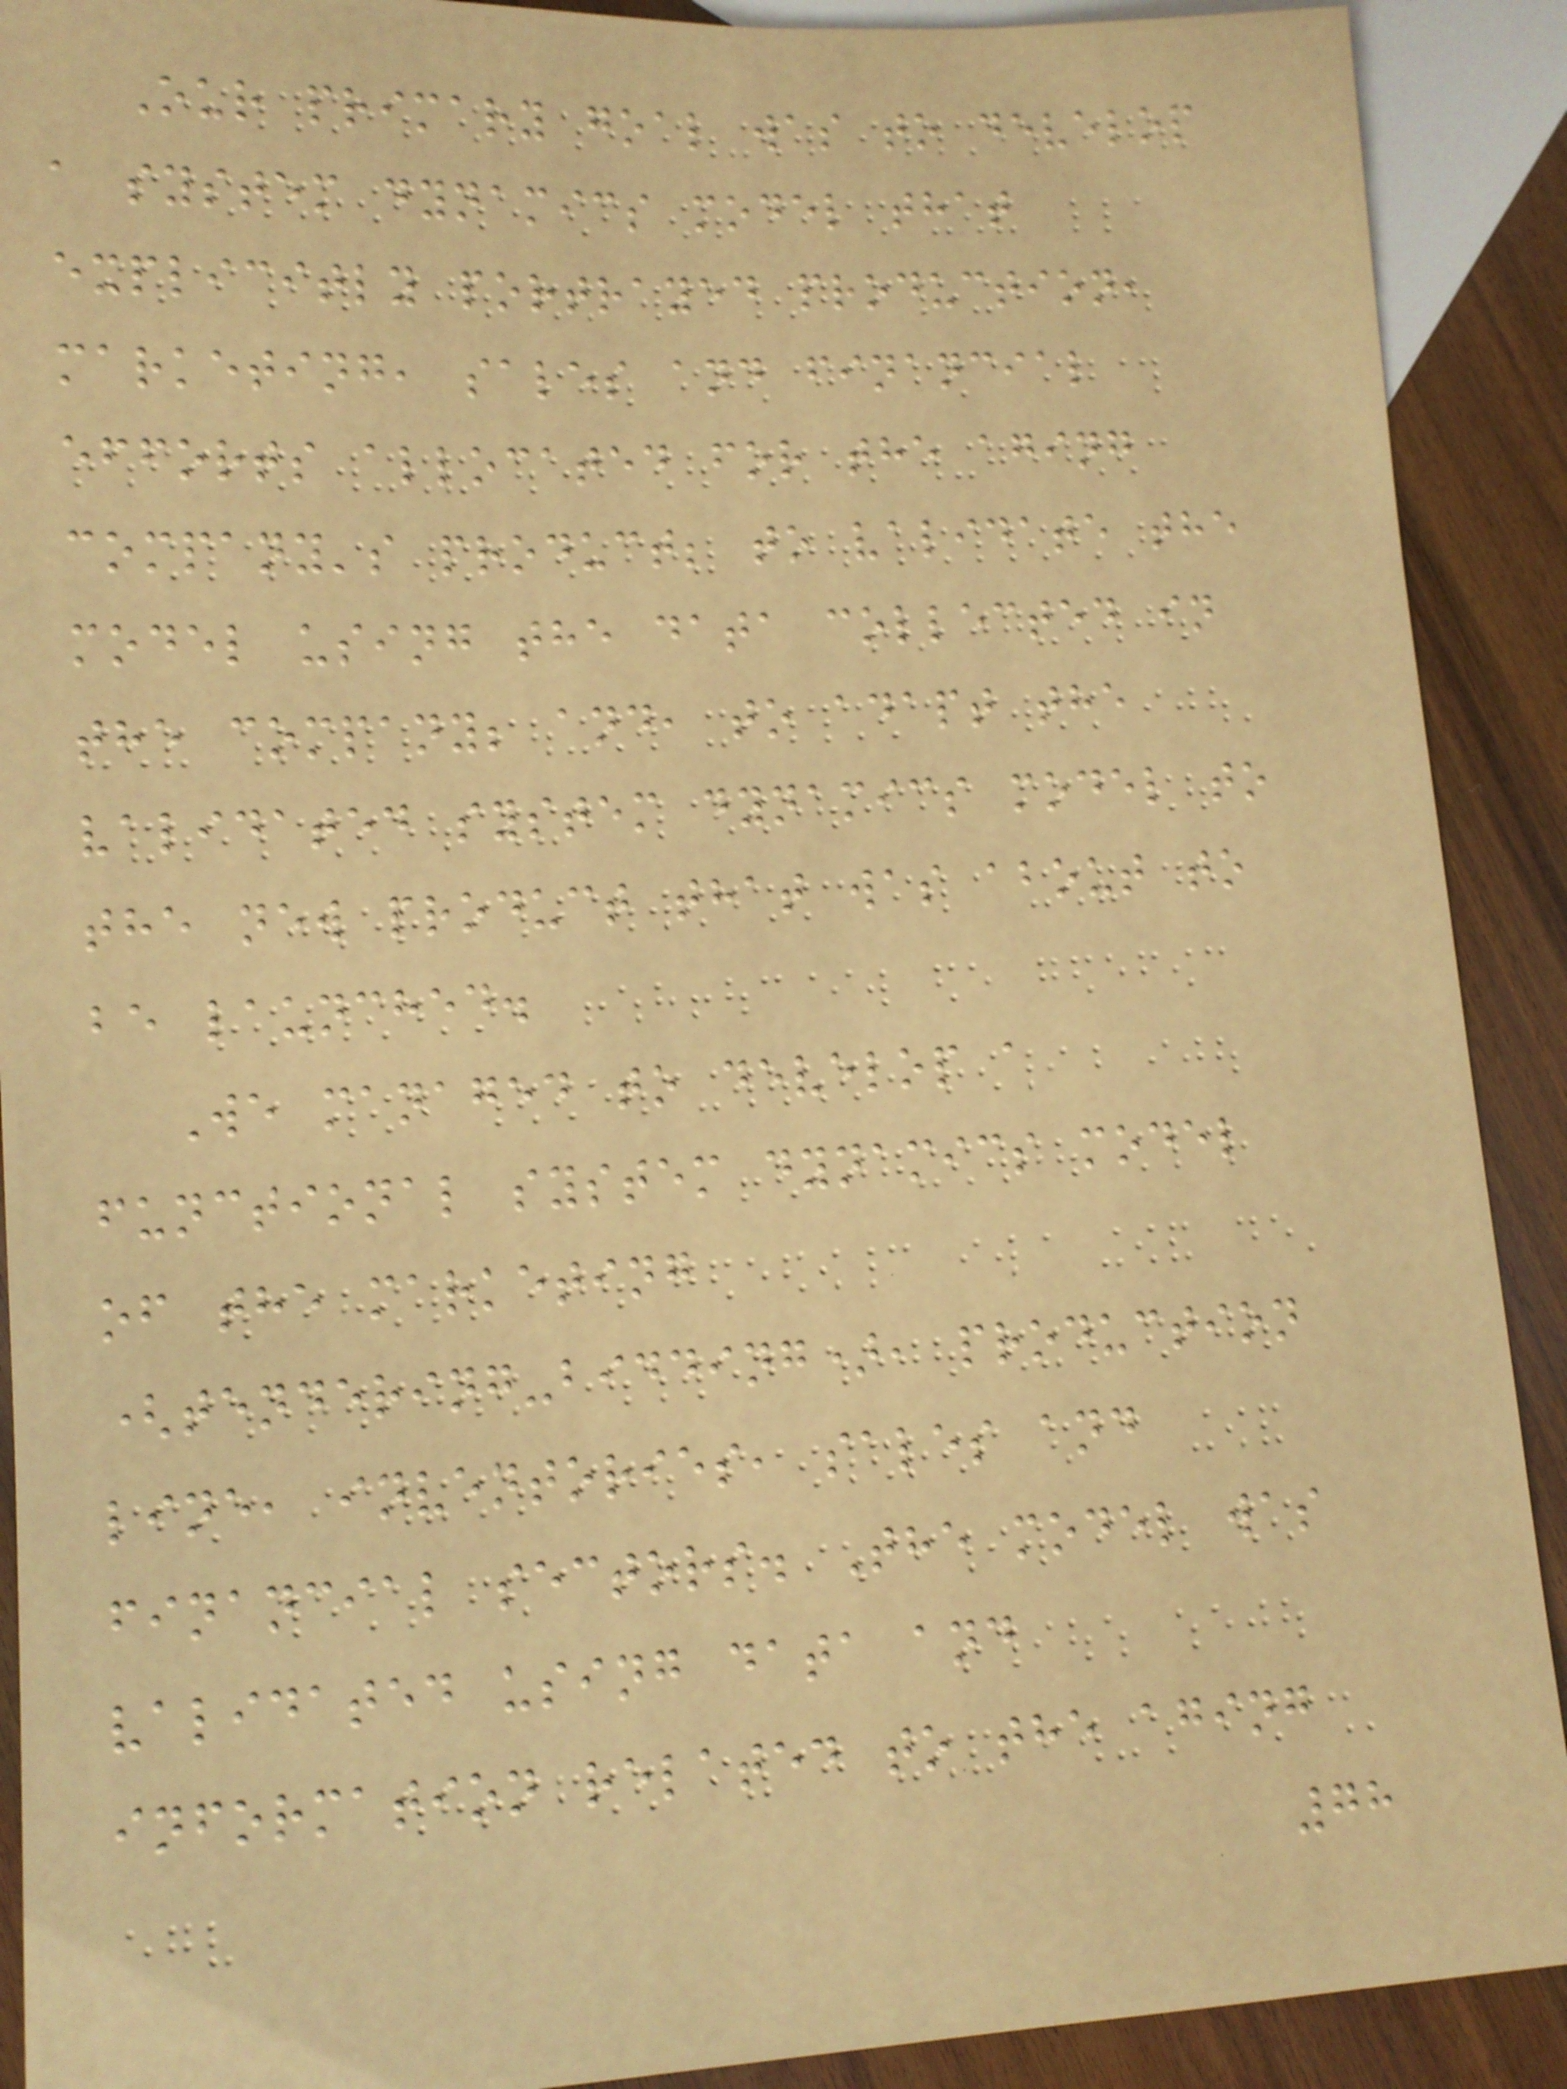Our primary goal was to develop
a system dynamics model that
explicitly portrayed production,
marketing, sales and financial
efforts allocated for the aging
company's product; to validate the
model using the data collected in
the company; and, to adapt the
validated system dynamics model to
the new product that was about to
be launched.
We managed to develop a
functional system dynamics model
of the marketing
(tendering-bidding), production
line, inventories, sales and
financial sectors. The model was
validated using data and
information related to the aging
78
